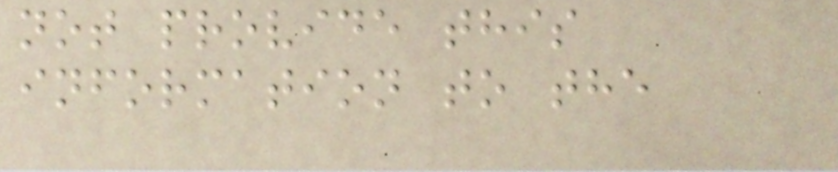not provide this
information to the
